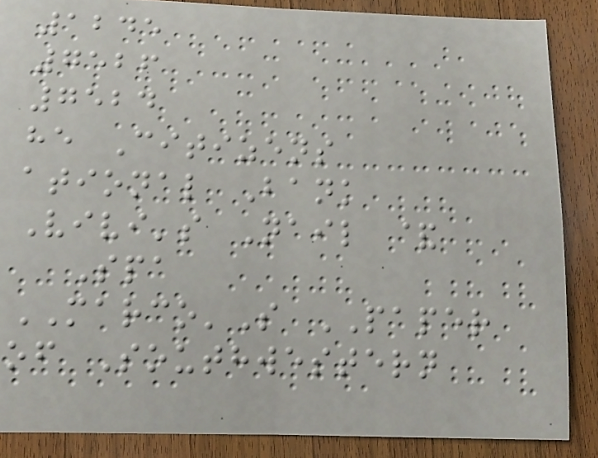1245
7526
7524
he Citizens
ational Bank
Vivi's Nail &
Spa
MARCO'S PAPER
of Southwestern
